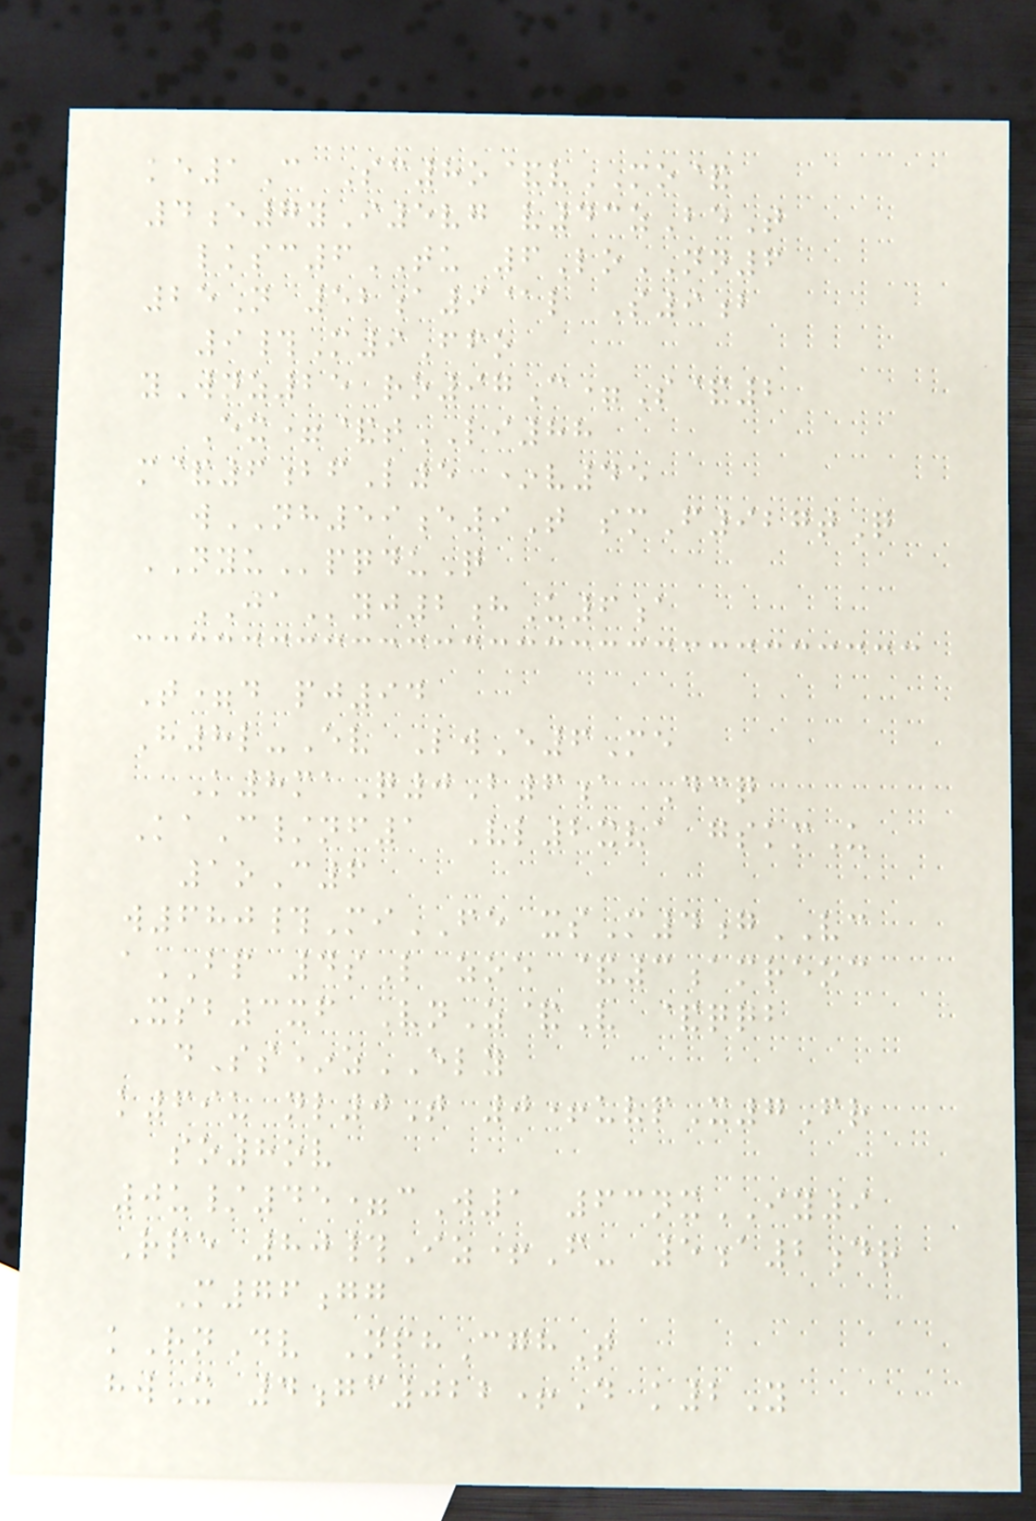ke1C Sc8o&vMO&
4e7yI5vg v43zBdT
lksc6TU 6LoNN6
25N 52a9@l S9b
9#M9Ffo
yWnz25 ro97C=S&2
Ex=&tLI88
m&6bfL5 *v45
wNH59e9T smF927tQ
NYUpqduQ
JAyj2hU6a
T=d pj94
H8l-Ev LwE6Me
K8maQ0B6a Dcq
KaC/nf1 Vl2xva gskmU
1oC6
w680#MiFE xsM4gVC
aBP 4sL zoe &3amreoc
Xsb3xf VnZ&V &qqb
dSs*zELY
k69u nl0T 0+uvpX7Fr
so8ov
0u/45=cW1 63nxIY9
Rpe 80#Iz+F- 5a2dr
M76gg
kRnDv NphCghT
hwX 4gc022+D k2Y
